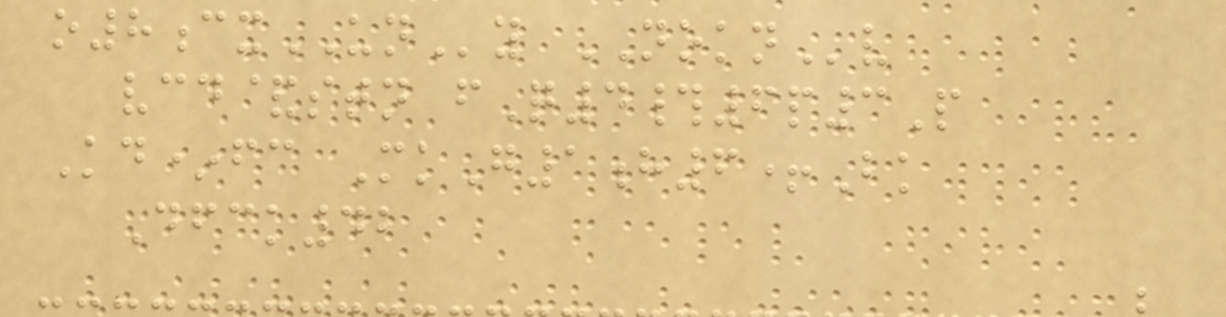o8cxUNy NOKNv
vcd&stn fQ4#6p3P
Kd*fc MkG1h6+Bk
Dfck42
